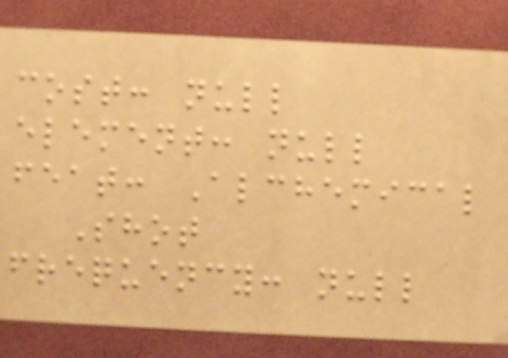cost: null
element: null
feat: Alchemical
Shot
frequency: null
